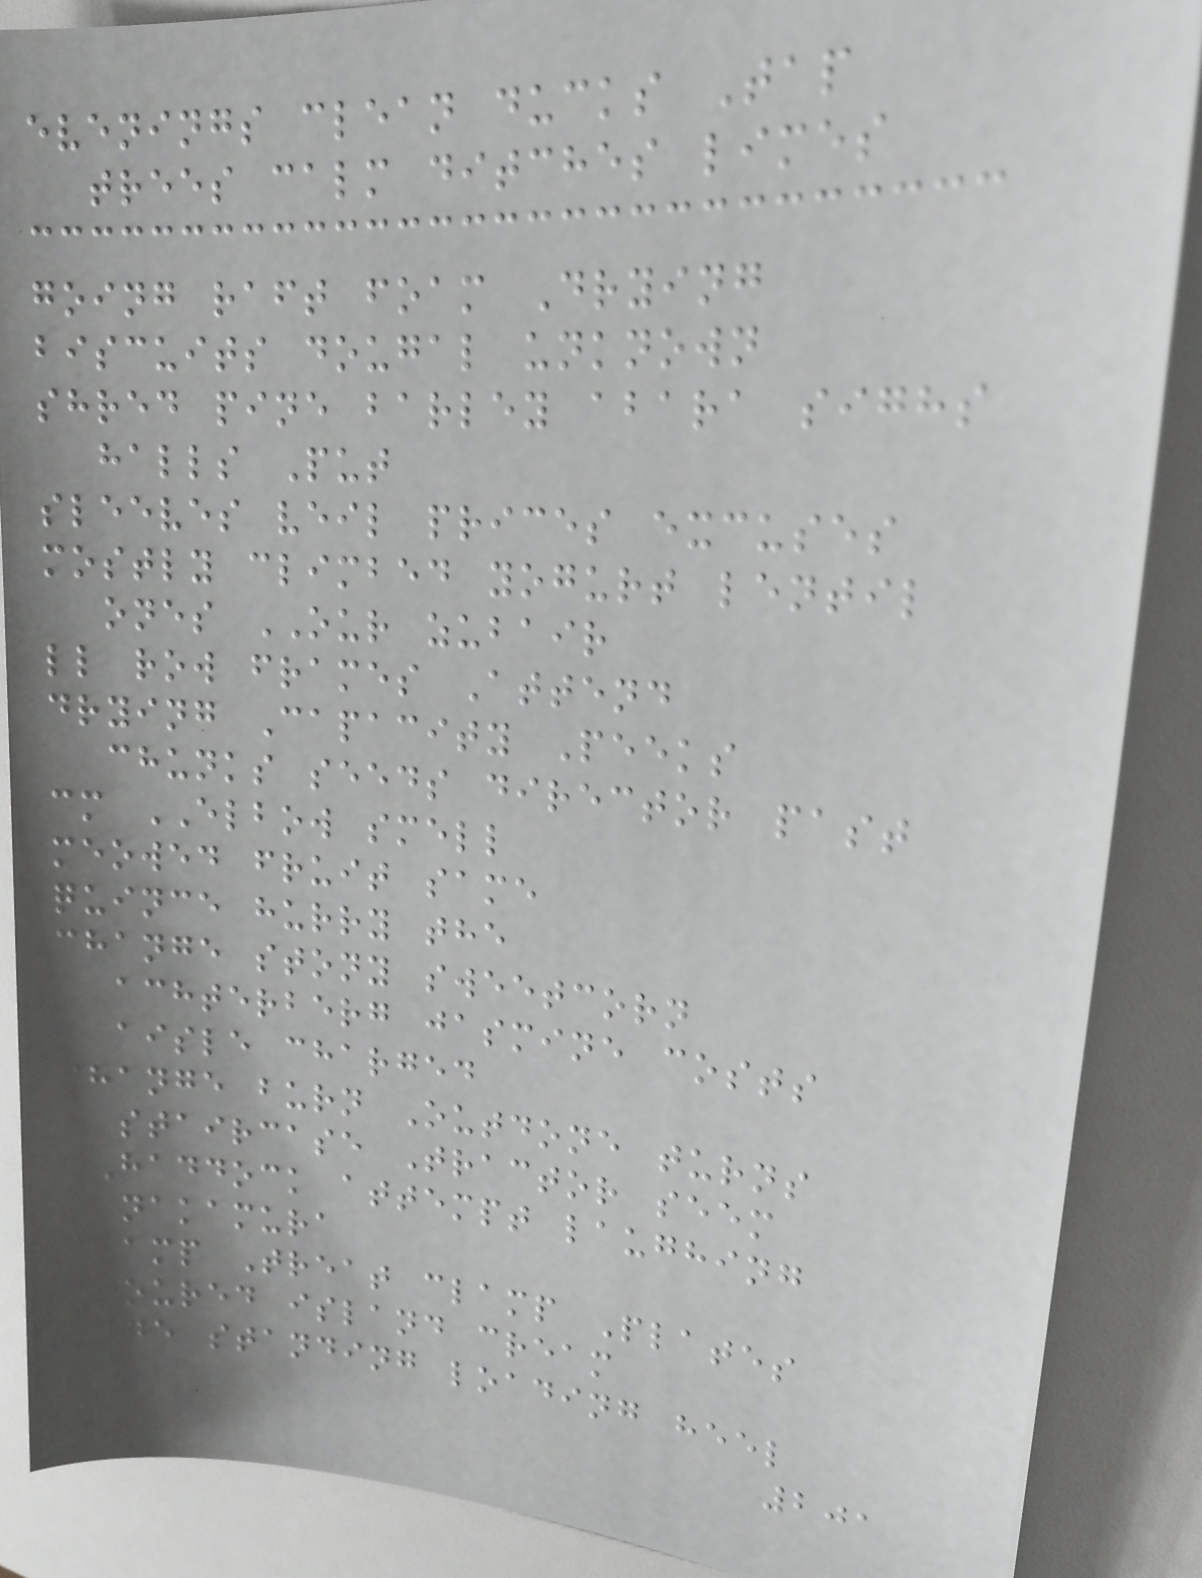evenings clean ducks Tap
trees calm ditches limes
going raft foam Drying
biscuits dougal unknown
shred pine barley abara sighs
halls Put
sleeves veil prices excuses
mostly climbed yogurt lentil
ones OUR zubair
ll row frames Attend
drying Capacity Peeks
chunks seeds director past
cm ELBOW smell
meowed fruit same
quince hurry the
change stony sweetcorn
achterberg jasmine costs
aisle charged
change burn Outdone turns
staircase Tractor seem
HADDOCK attempt laughing
nakamura
clamp Treat clamp Plates
floured island cream
edge standing loading heel
201
